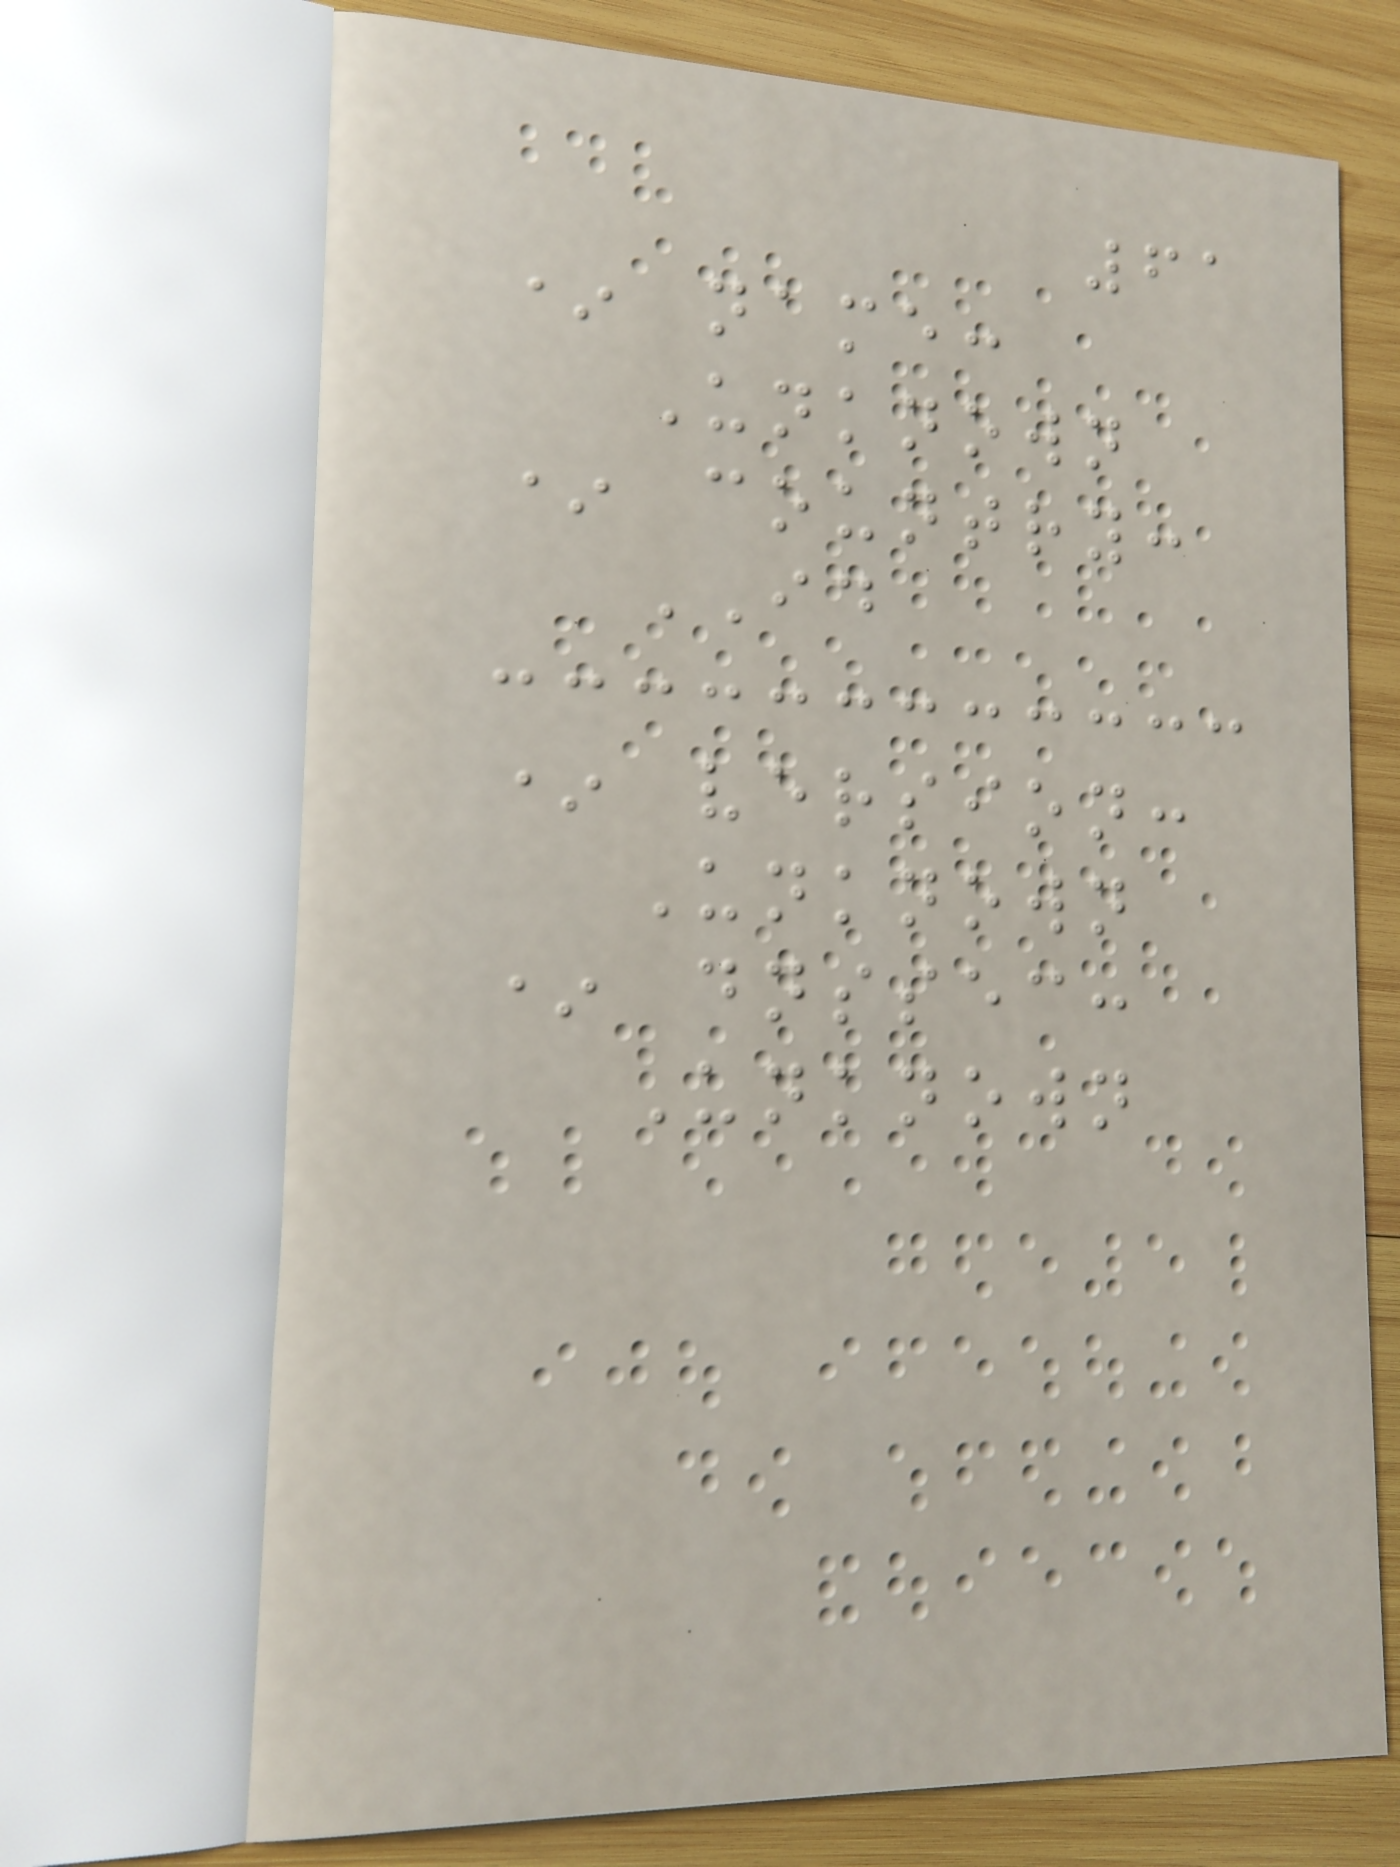61
* name:
Unknown
* country:
ID
* version:
Unknown
* dnssec:
Unknown
